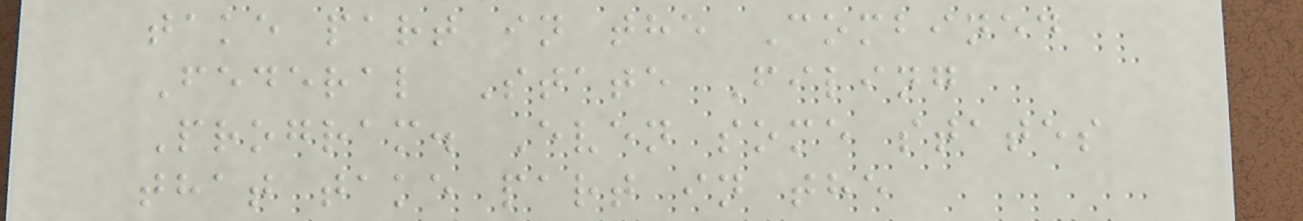take part in the Combined
Federal State Filing
Program. Even some states
that take part in the
